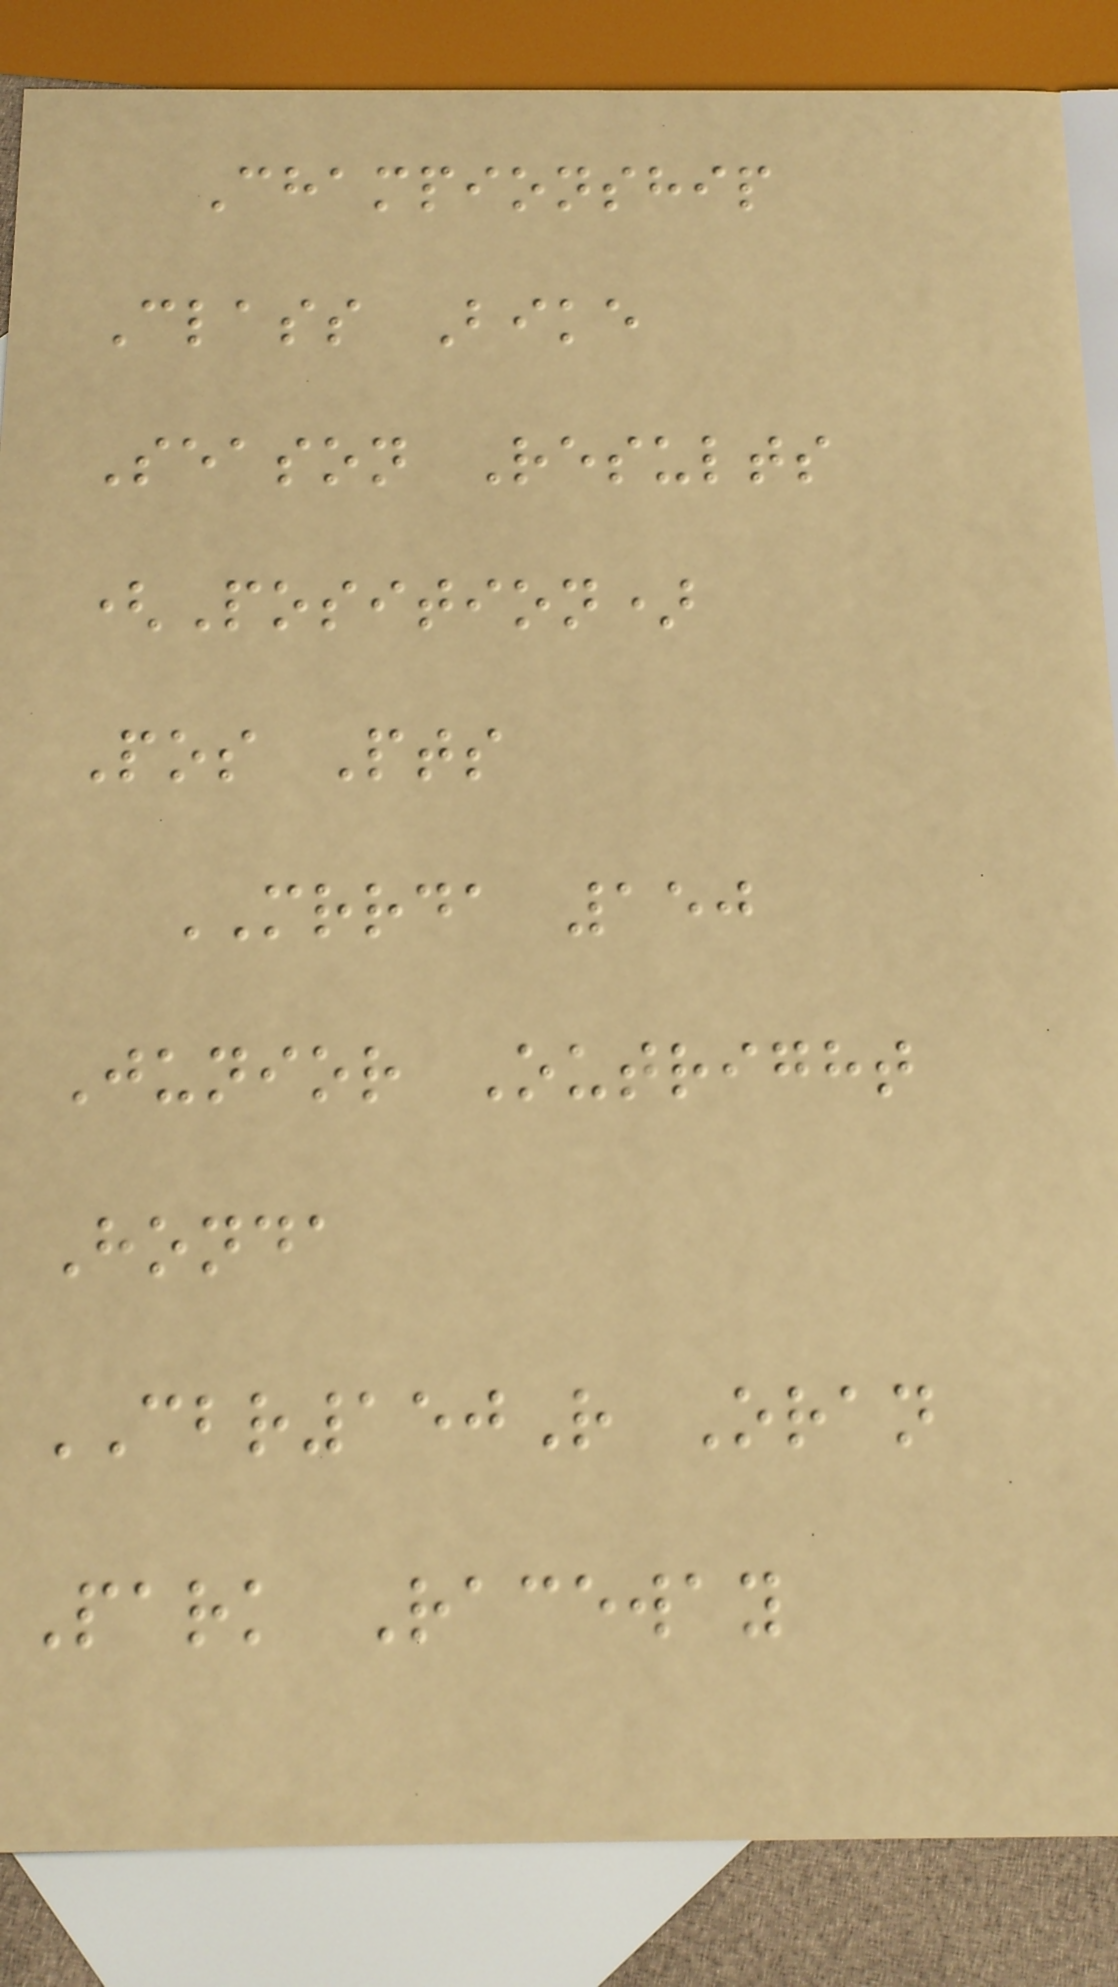Championship
Class Bike
Season Results
(Position)
Pos Pts
MRRDA 150
Junior Outright
Honda
CBR150R Oran
Park Raceway
